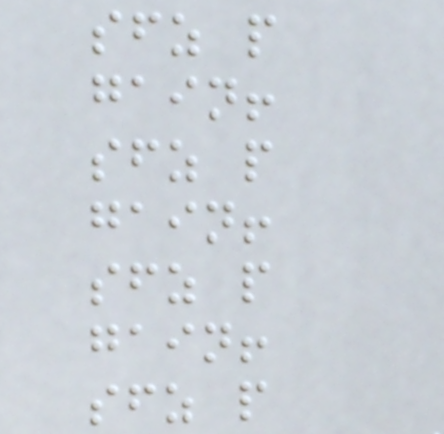sfz p
gain!
sfz p
gain!
sfz p
gain!
sfz p
